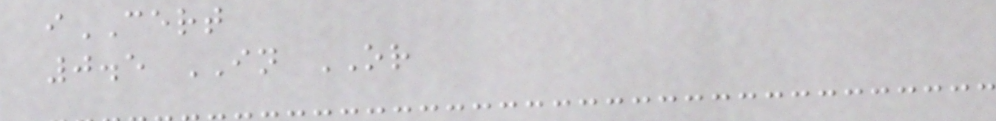iCERT
0.5 IN OR
